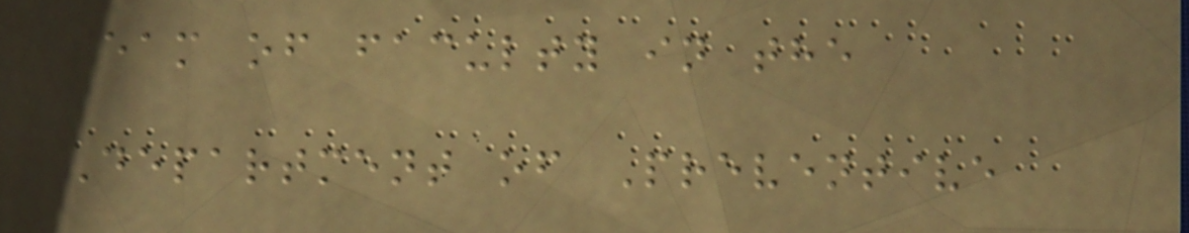team of faculty in the
Department of Preventive
